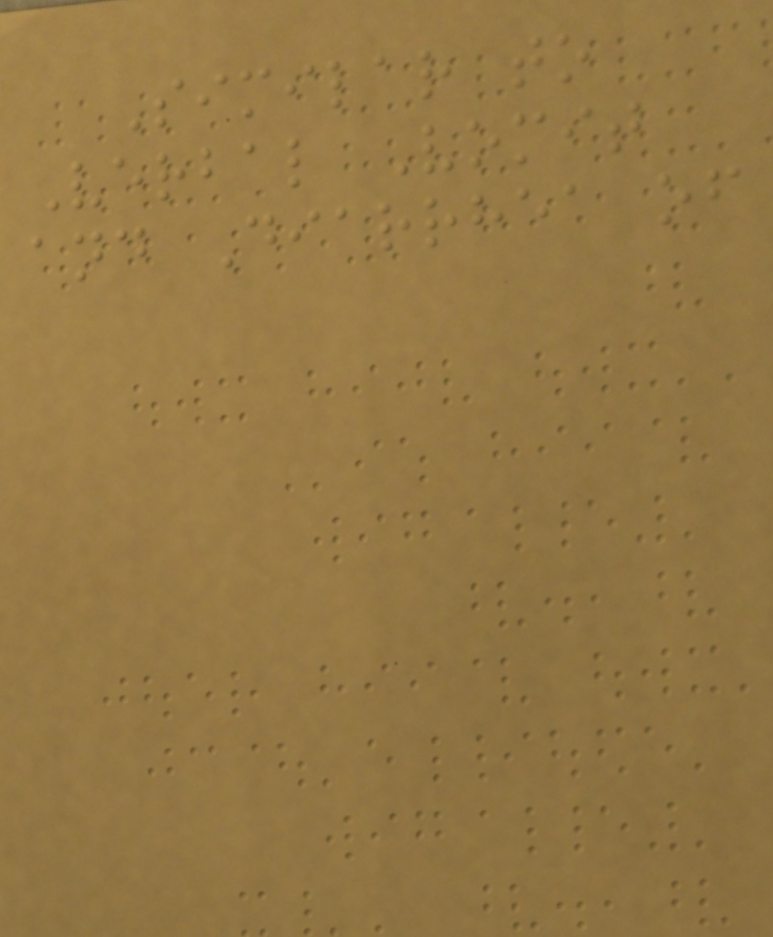Similar to
Verbal Vomit
and Diarrhea of
